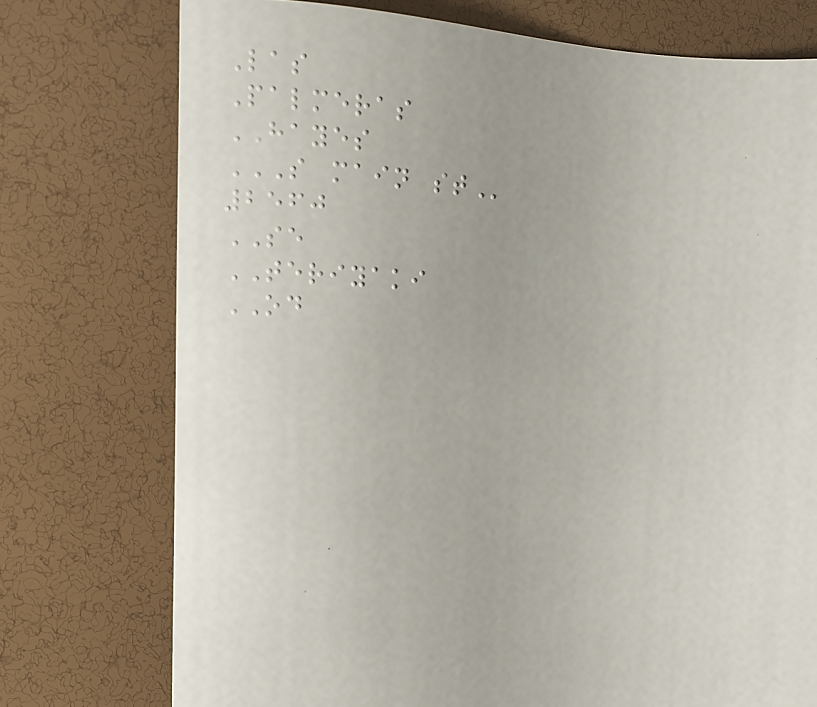Las
Palmeras
HAYES
S MAIN ST
2560
SE
TERIYAKI
OD
